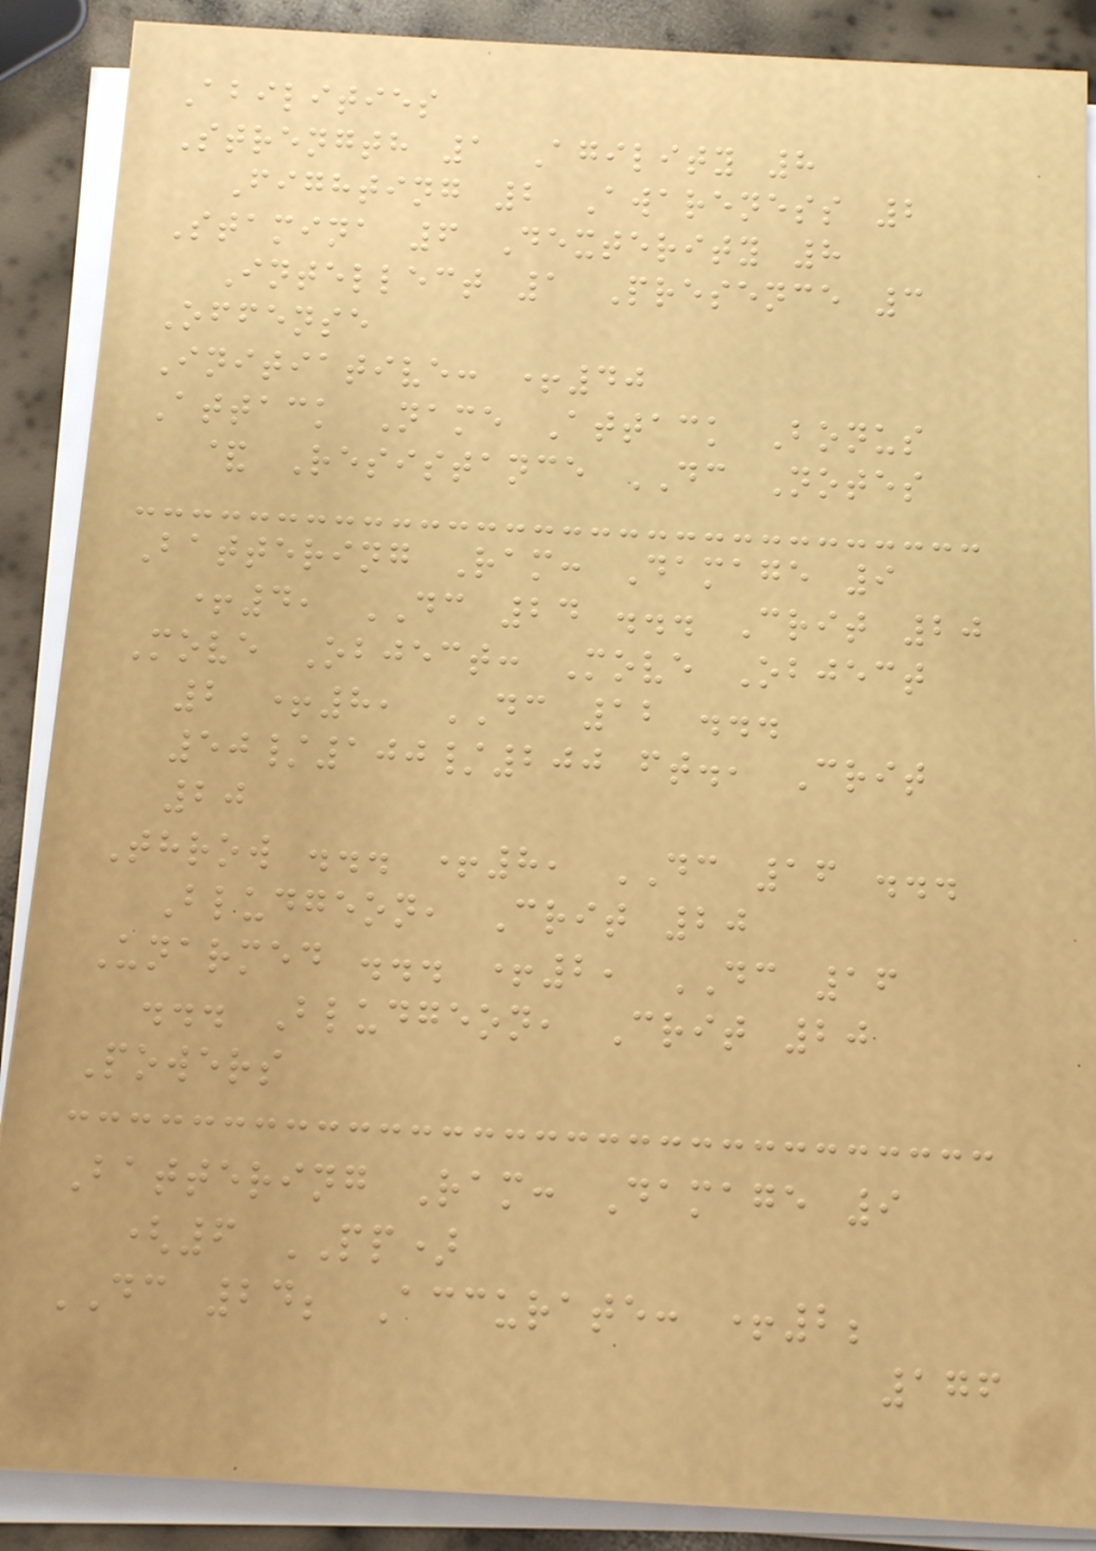Abilities
Strength 1 Agility 8
Fighting 2 Awareness 2
Stamina 6 Dexterity 8
Intellect 1 Presence 3
Offense
Initiative: +40
Attack Name Attack Bonus
& Resistance DC Notes
Battering Ram: Damage 9
+4, DC 24 ... Crit 20
Move Object: Move Object
2 +8, DC 12 ...
50/100/200 ft., Crit
20
Throw ... +8, DC 16 ...
Bludgeon, Crit 20
Unarmed ... +2, DC 16
... Bludgeon, Crit 20
Powers
Battering Ram: Damage 9
(6 PP)
DC 24; Accurate: +2;
176
